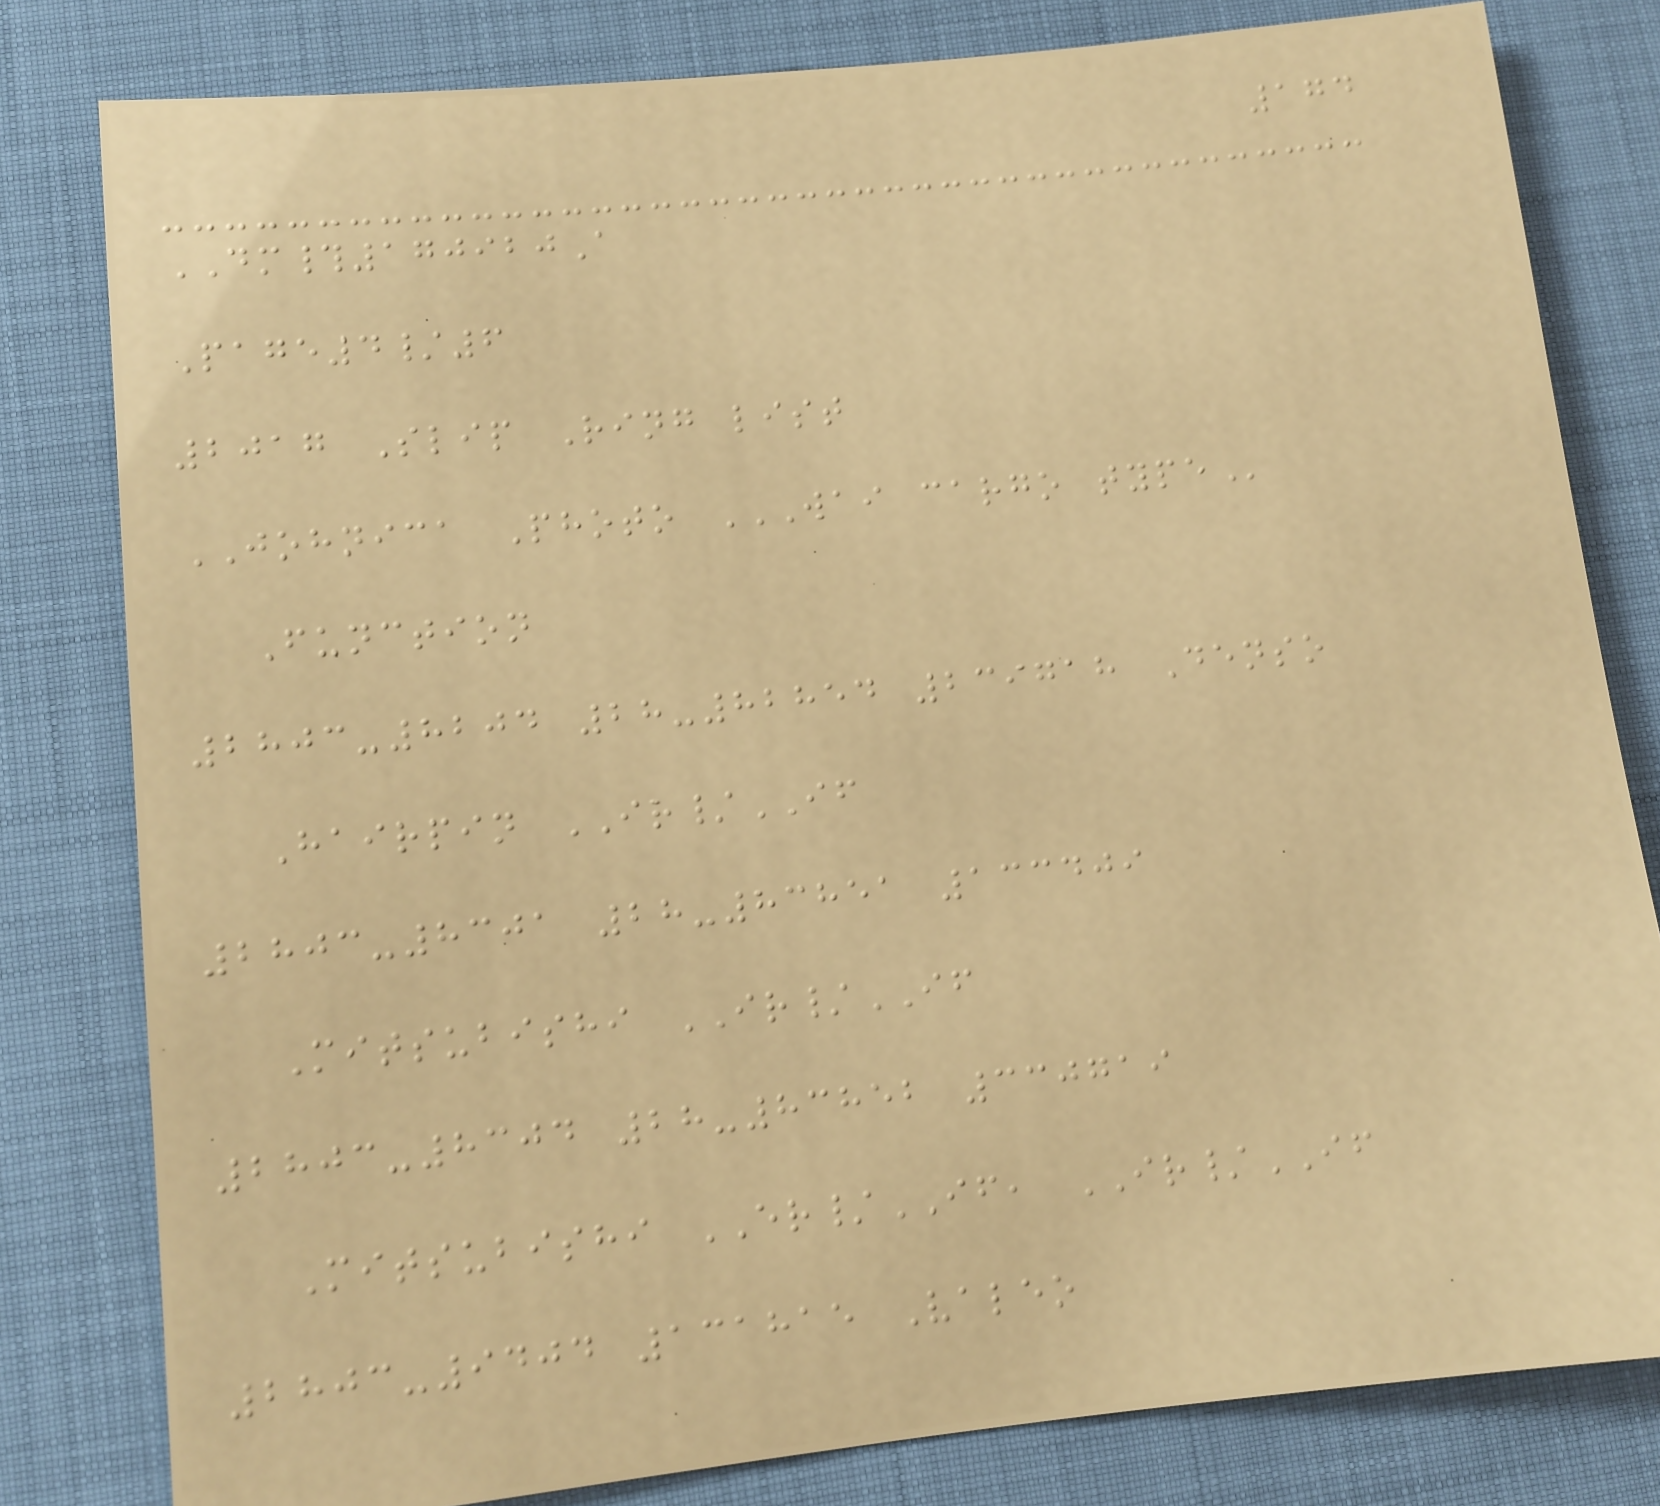174
DM#170920A
Page4/6
2017 Slip Ring list
JOHNICA Photo WAI CARGO TYPE
Function
2803-8204 28-82854 239718 Denso
Hairpin IR/IF
2803-8301 28-83851 133409
Mitsubishi IR/IF
2803-8304 28-83852 330719
Mitsubishi ER/IF, IR/IF
2803-9404 131815 Valeo
